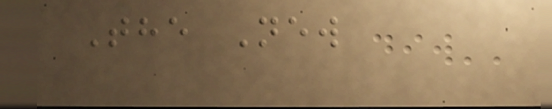The New
